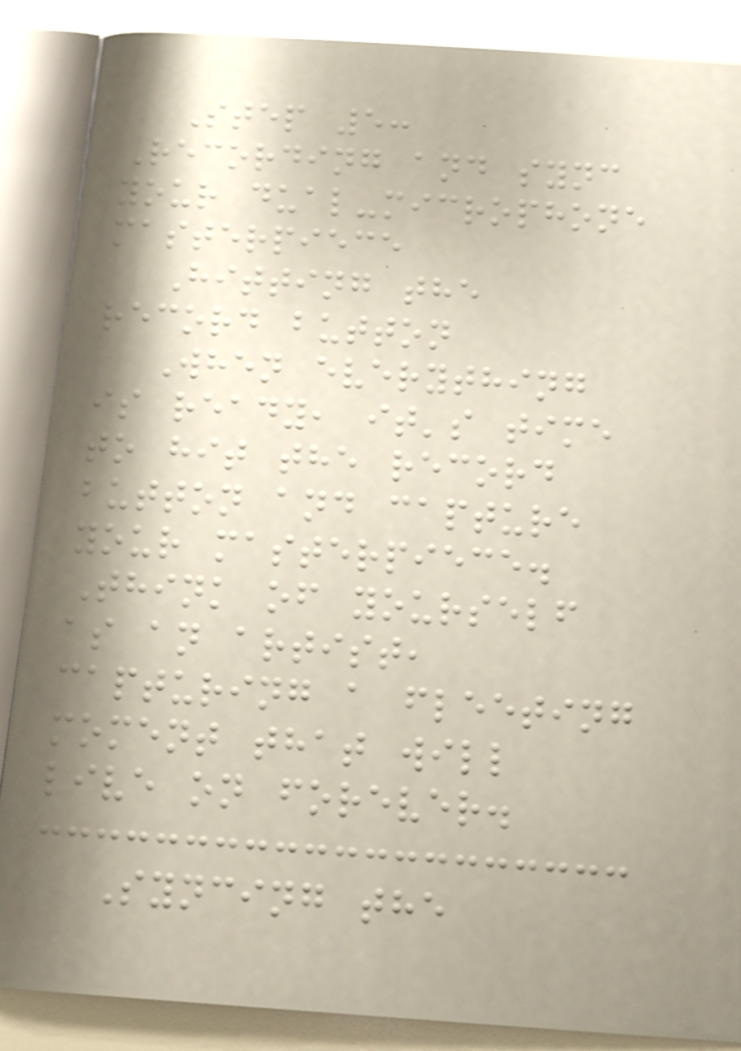Step 5:
Recording and sync
your dual-microphone
masterpiece
Hitting the
record button
When everything
is ready, it's time
to hit the record
button and capture
your masterpiece.
Think of yourself
as an artist,
capturing a fleeting
moment that will
live on forever.
Syncing the
